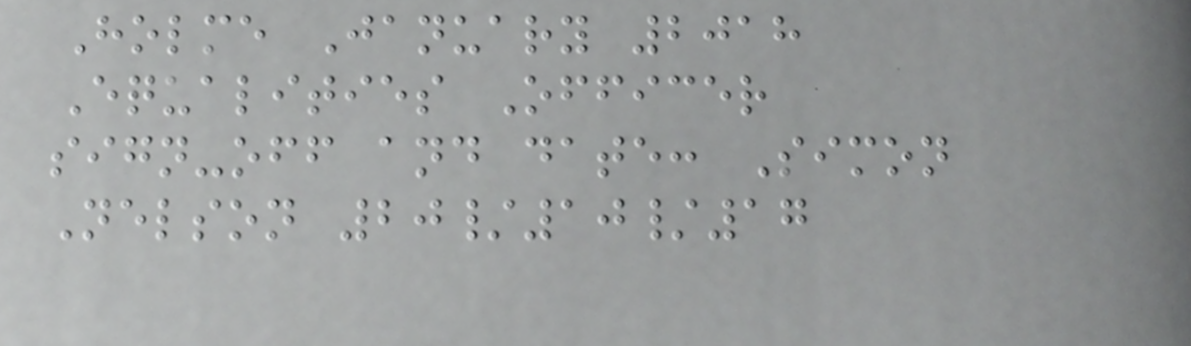Holme January 2018
Equalities Officer
sign-off and date: Simon
Nelson 20/10/17
